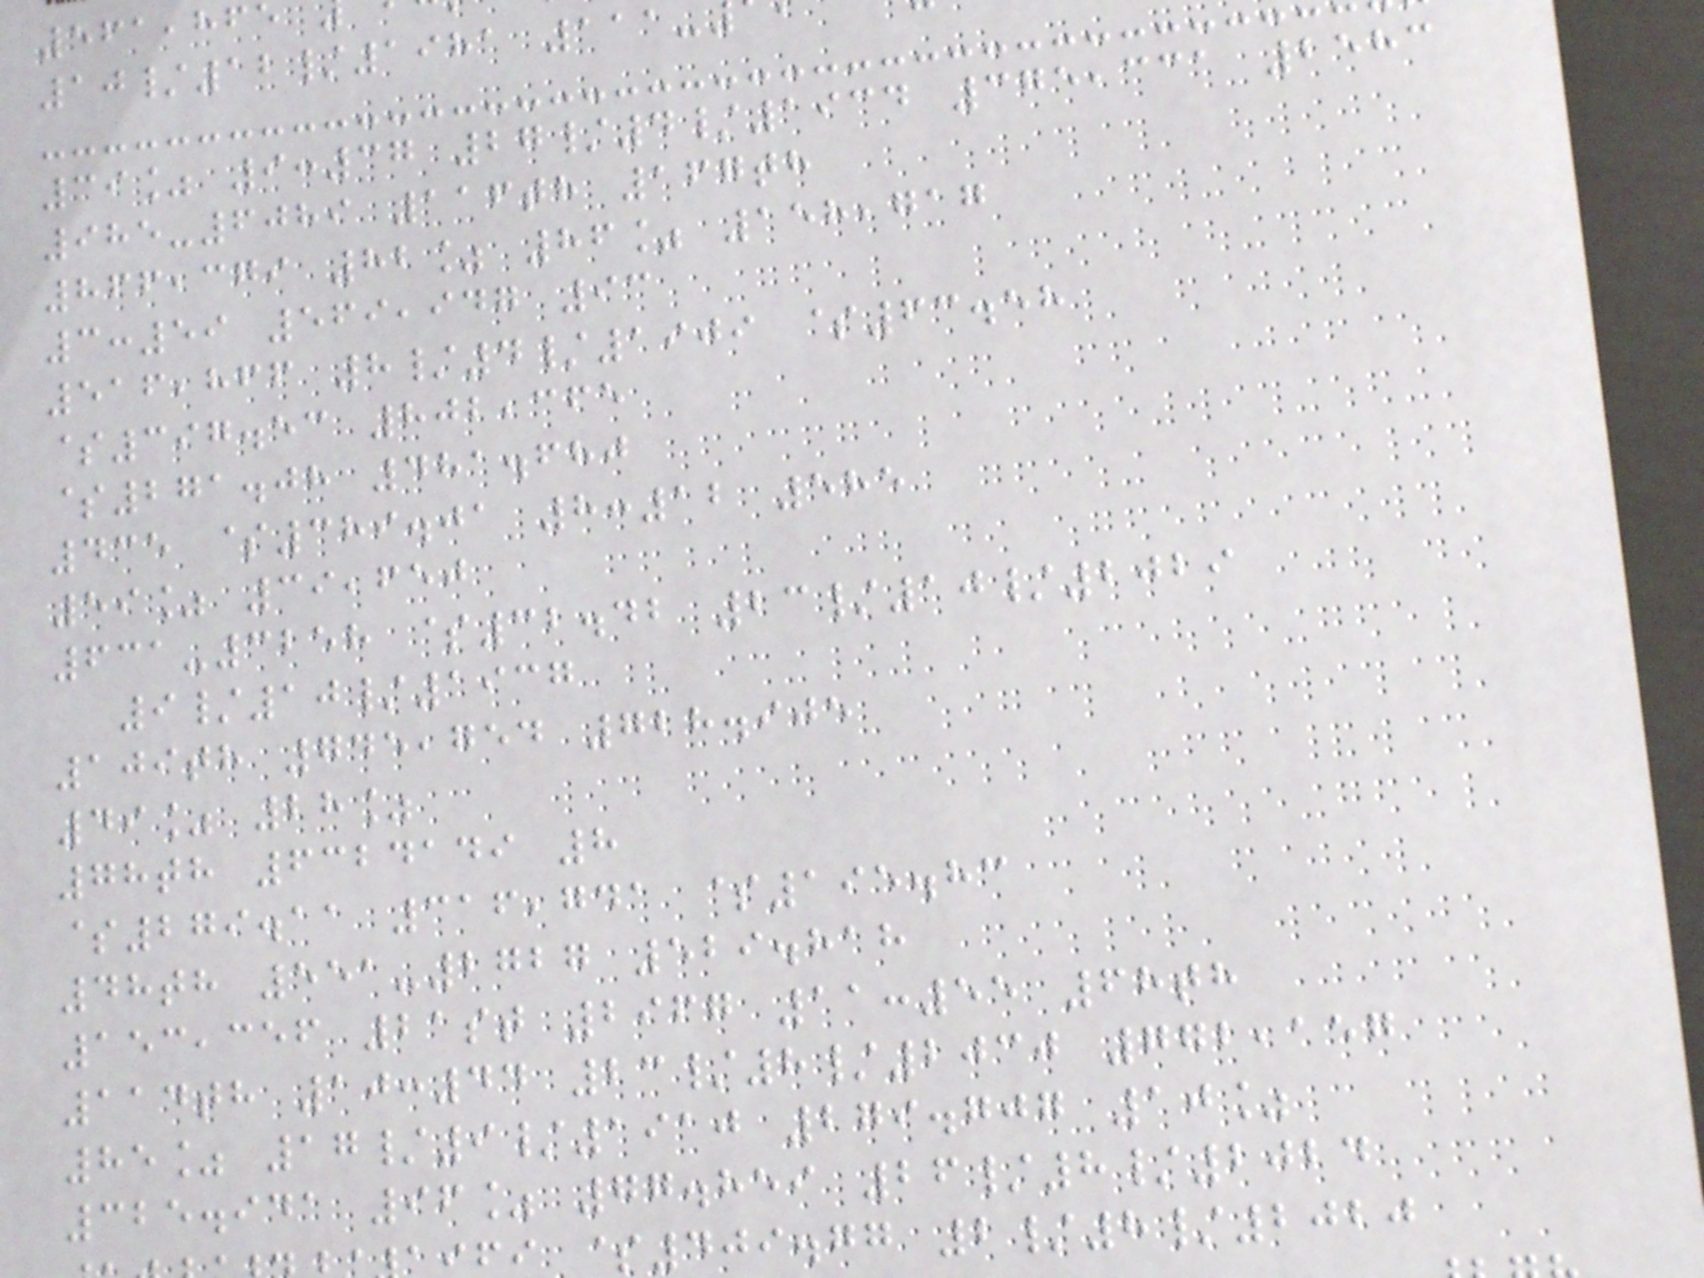10/12/1981 111-
39% 9:37 27/4/1934 375,331 2583
985-6089 116th 167th
866,379 82% 86% 158,717
3:59 569,947 93
516,866 8/4/1909 $63.58
$397.53 802,365
$271.08 481.680
435 $389.01 8:12 585
59% 39,650
631-3258 $32.42 23/10/2029
9/10/1937
109th 745,754 728.905
49% 28%
78th 6324149 8
$279.11 316,741 $195.83
48th 551-2727 529.818
153,356 21st 2967 11:55 68th
114th 10:44 23/8/2030 772,157
85% 17/9/1910 279.707 10%
325.941 96% 77.859 26/8/2024
$409.77 2/8/2020
